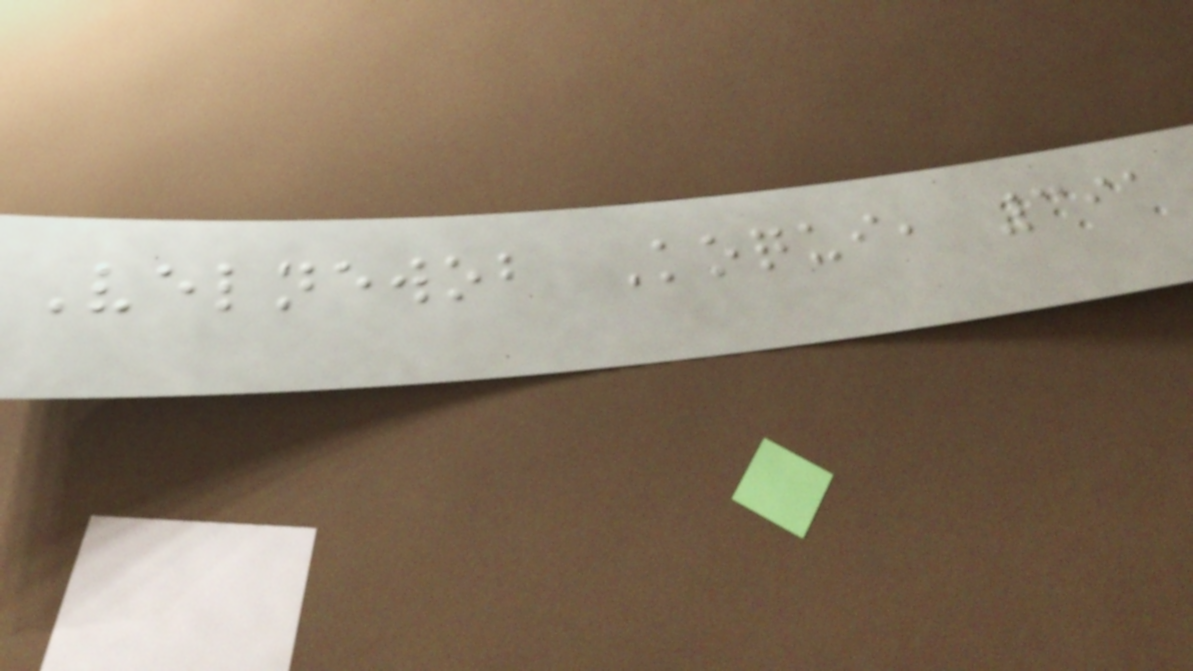Velnewob Koqui, 391
